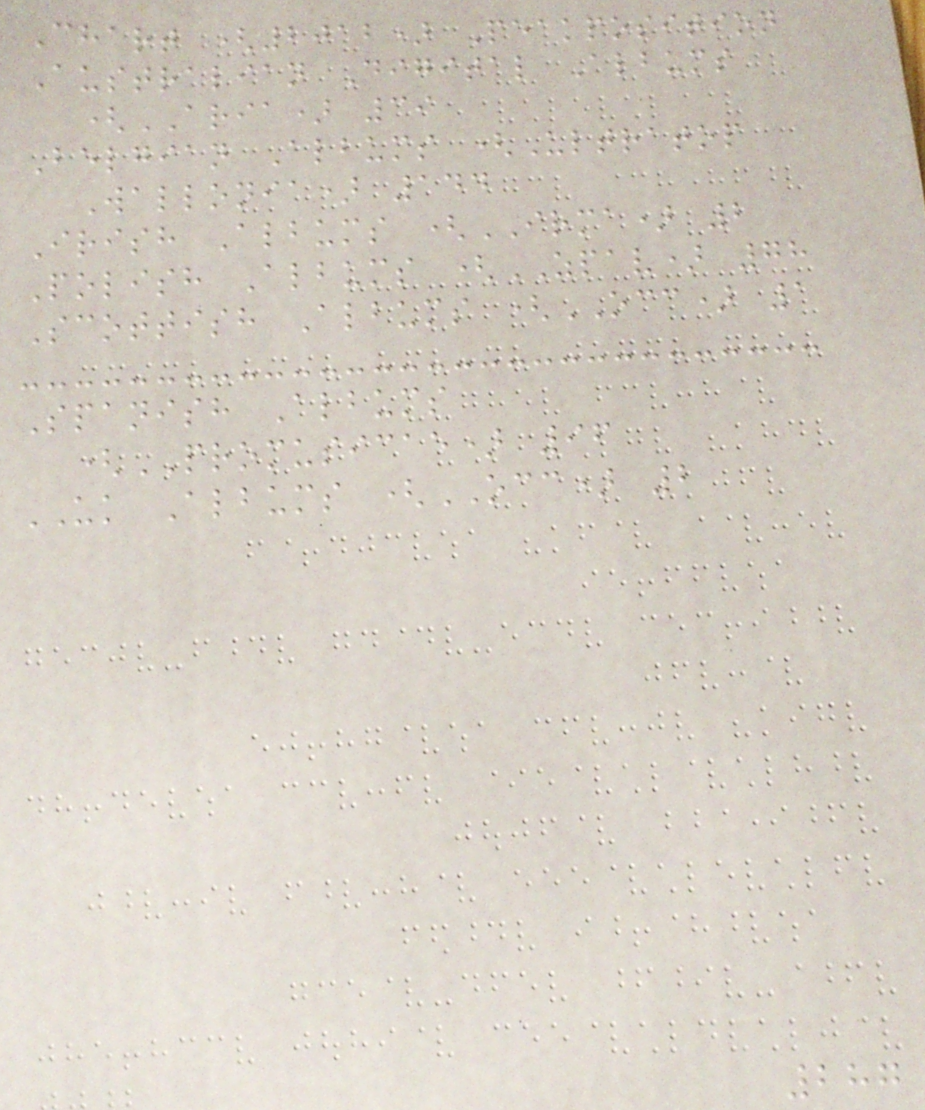Chart (2012) Peakposition
Australian Digital Albums
(ARIA) 39
Belgian Albums (Ultratop
Wallonia) 144
Irish Albums (IRMA) 2
Polish Albums (ZPAV) 78
Scottish Albums (OCC) 1
Spanish Albums
(PROMUSICAE) 96
UK Albums (OCC) 2
287
